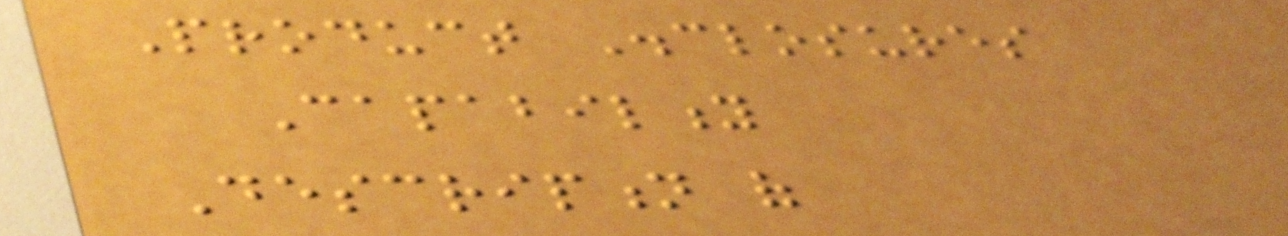Product Disclosures
Capability
Description of
